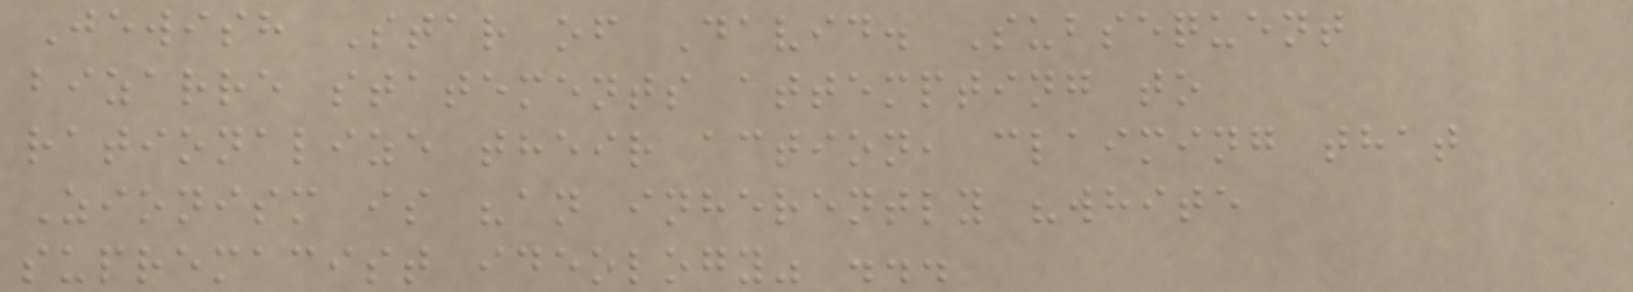Jewish Star of David. Subsequent
bizarre statements attempting to
rationalize their action, claiming that
Zionism is "an inherently "white
supremacist ideology" ...
